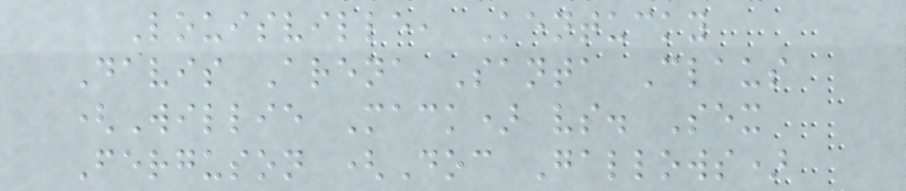Louisville, Kentucky
Davis Arena Santa Claus
(Willie Mack) vs. Sex
Ferguson (Doc Gallows)
